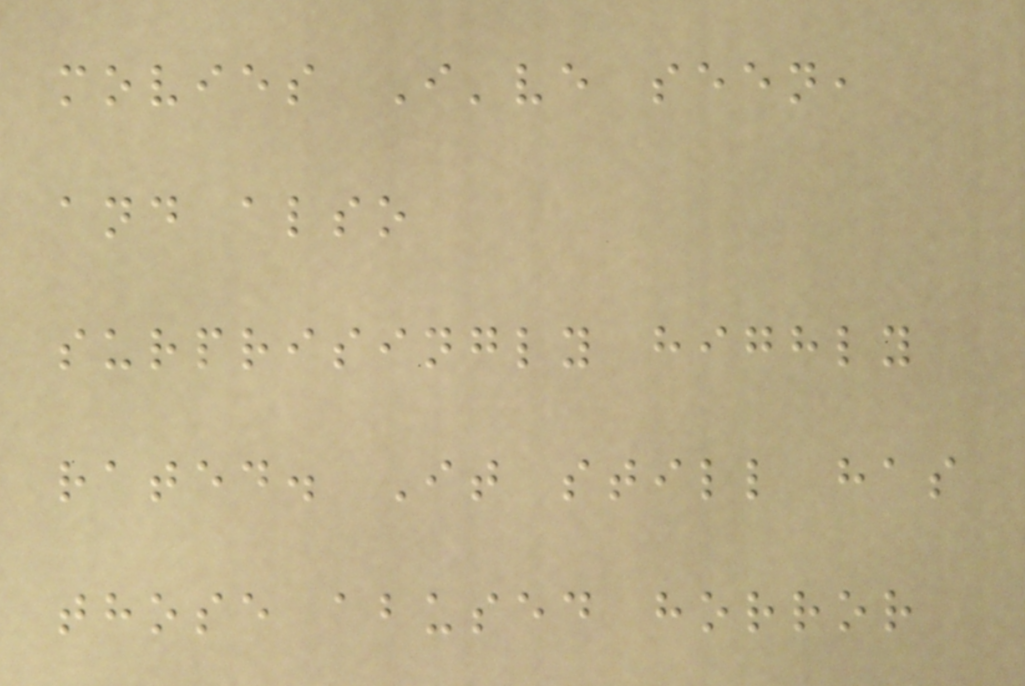movies I've seen,
and also
surprisingly highly
rated. It still has
those abused horror
